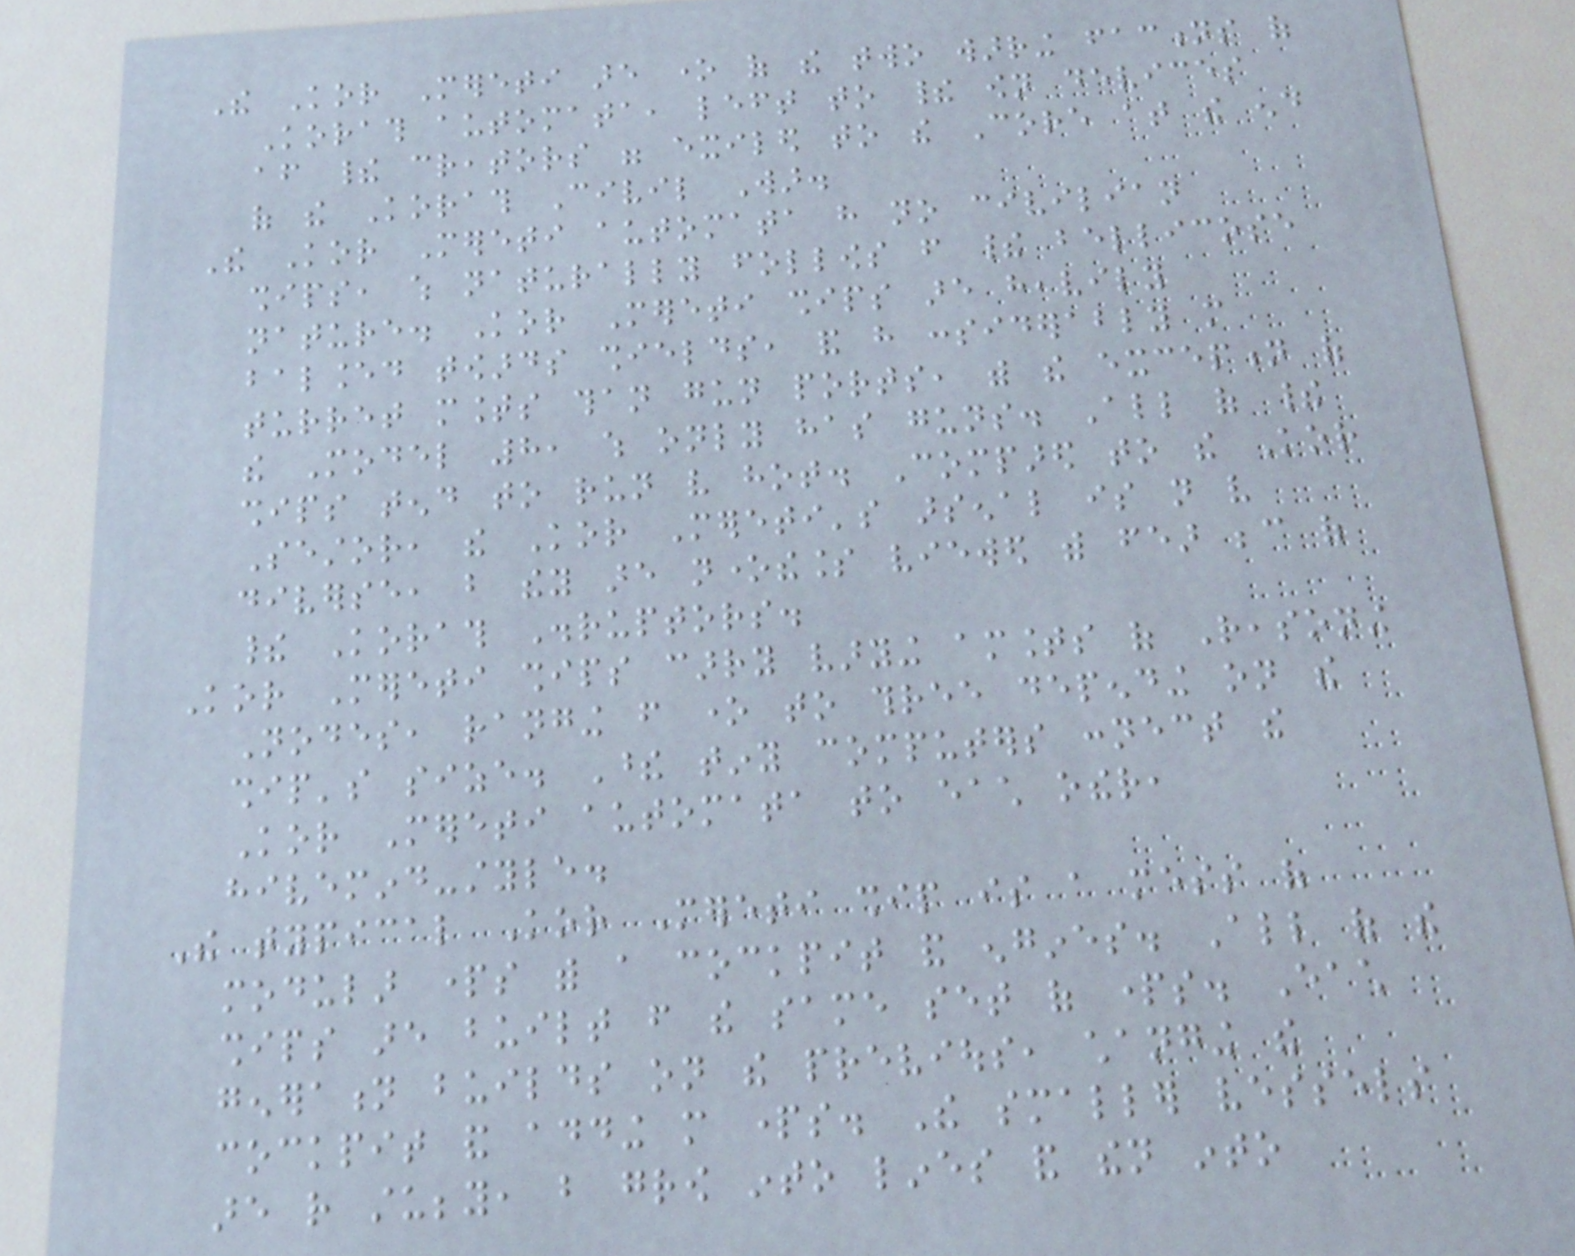The Kor Mereti are one of the two warring factions of
Korath automata, left to their own devices
after their creators were exiled to the Core at the end
of the Korath Civil War.
The Kor Mereti automata have no civilian
ships, which naturally follows from their bellicose
nature. Kor Mereti ships are heavily
balanced towards shields, and have considerably more
turret mounts than gun ports, with the exception of
the Model 8, which only has guns. All of their
ships tend to run very hot. Compared to the Kor
Sestor, the Kor Mereti's arsenal is not very
diverse, but they are nonetheless viewed with fear because of
their Korath Disruptors.
Kor Mereti ships carry varying amounts of Reasoning
Nodes, ranging from one to three depending on the
ship's size. These tiny computers connect the
Kor Mereti automata to each other,
hivemind-style.
The typical Kor Mereti ship is a mess of
modular parts with a cockpit and engines. All of the
ships are built from the same set of parts. Each
generation builds on the previous, changing the
cockpit and adding more parts. The smaller vessels
are rather stubby, but grow into lines and then into
